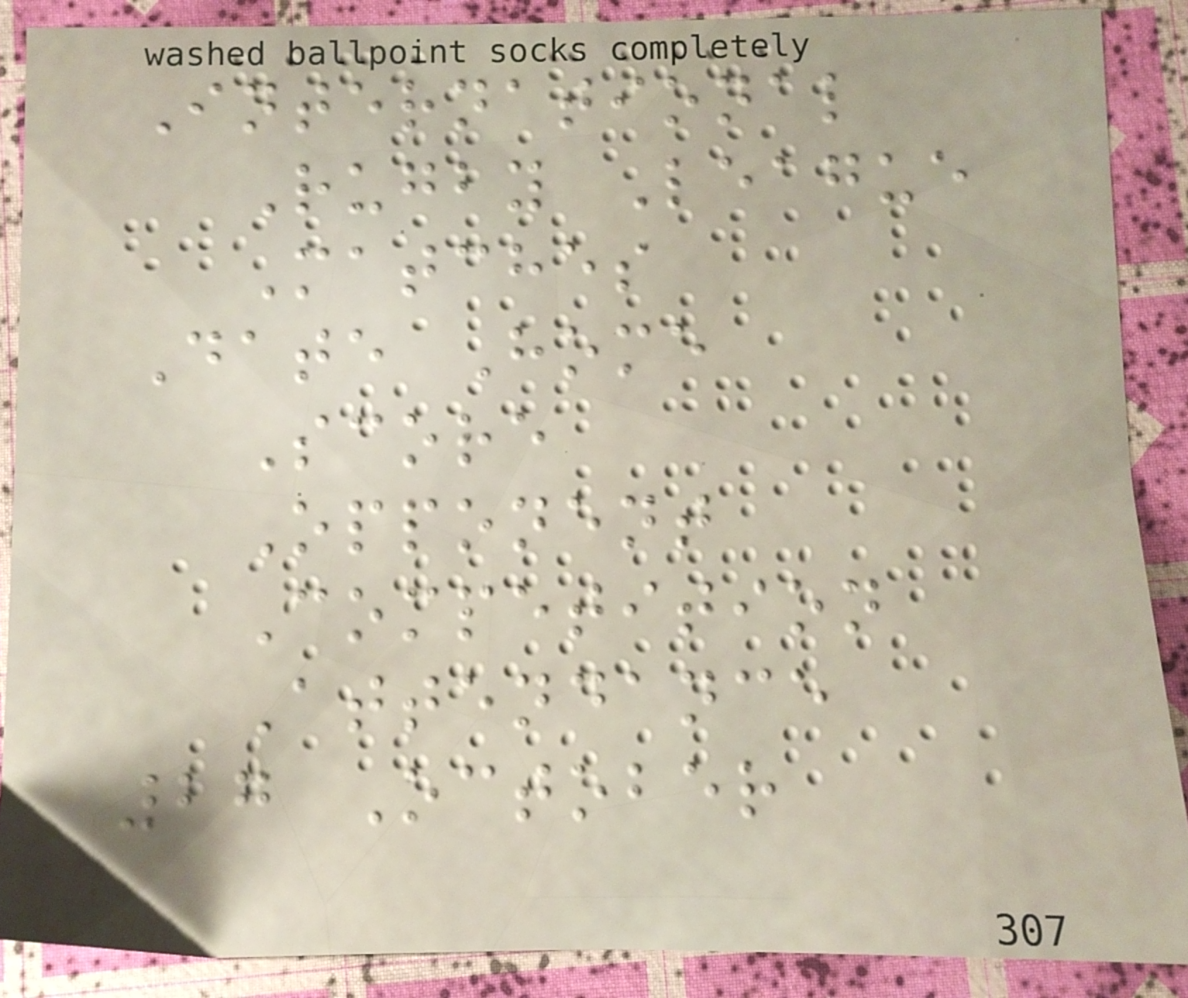International
Rugby League
Matches
Date Home
Score
Opponent
Competition
Attendance
27 October
